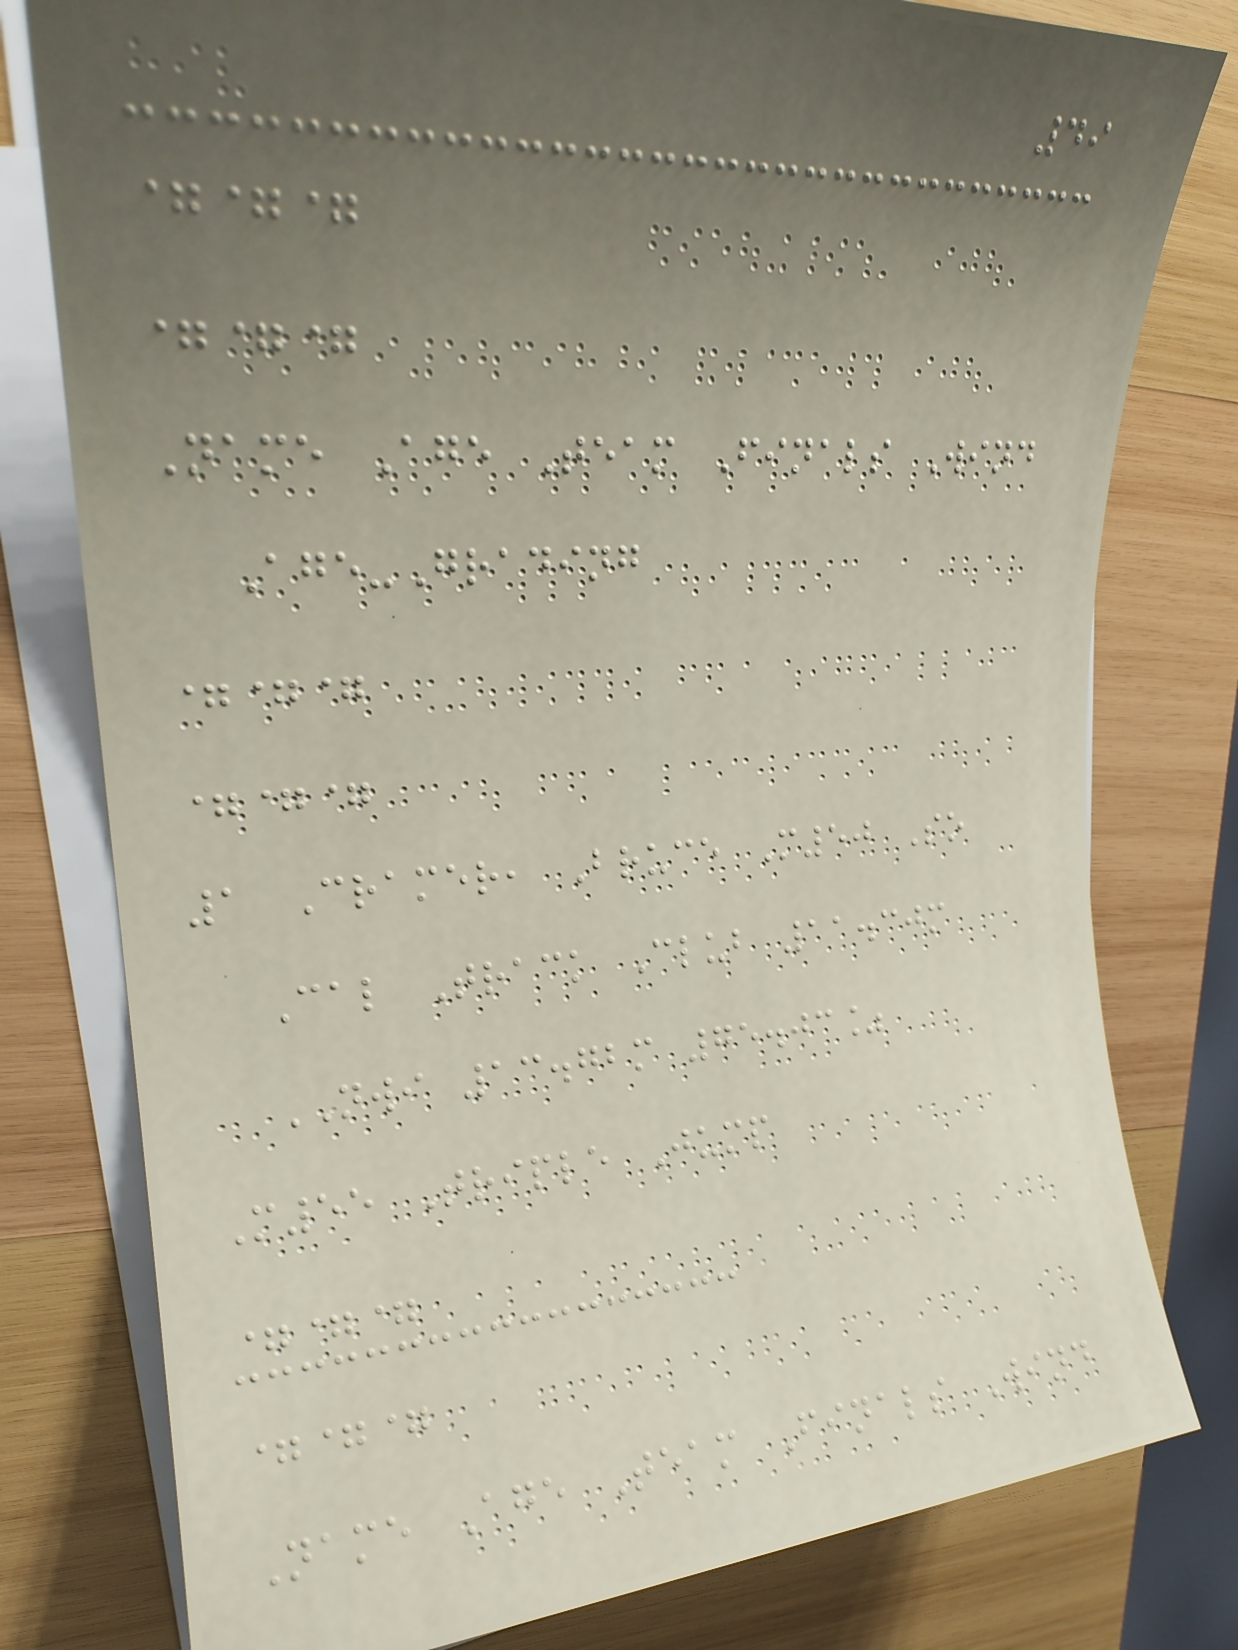49
===
===
Name Age Team Finals Wind
Age-Grading
===
===
1 Cramer, Bruce M50 So
Cal Track Club 11.30m
NWI 13.72m 75.03%
M55 Triple Jump
===
===
Name Age Team Finals Wind
